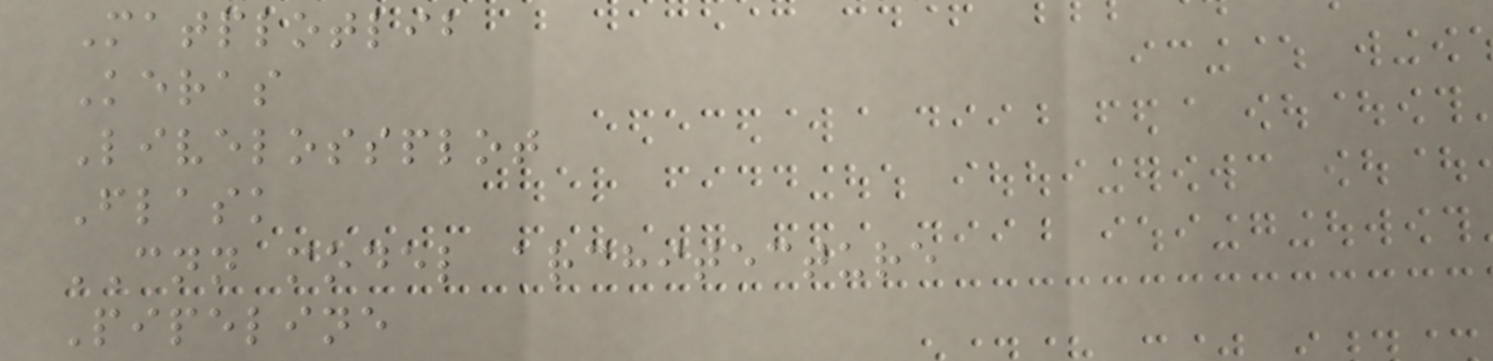Matplotlib
Keras
Livelossplot
Flask
CNN model architecture
Pipeline
